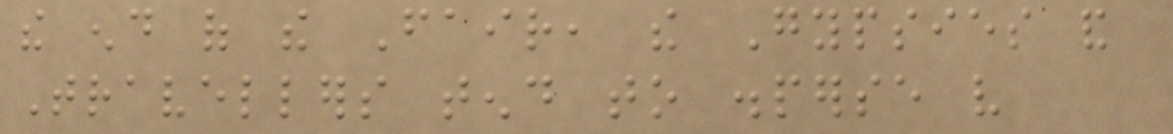the end of the Fair, the Gypsies and
Travellers tend to disperse very
